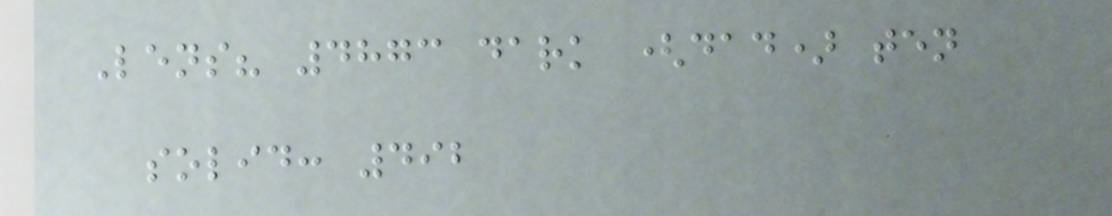Lens? 4873 dark (dad) ten
solid: 492
